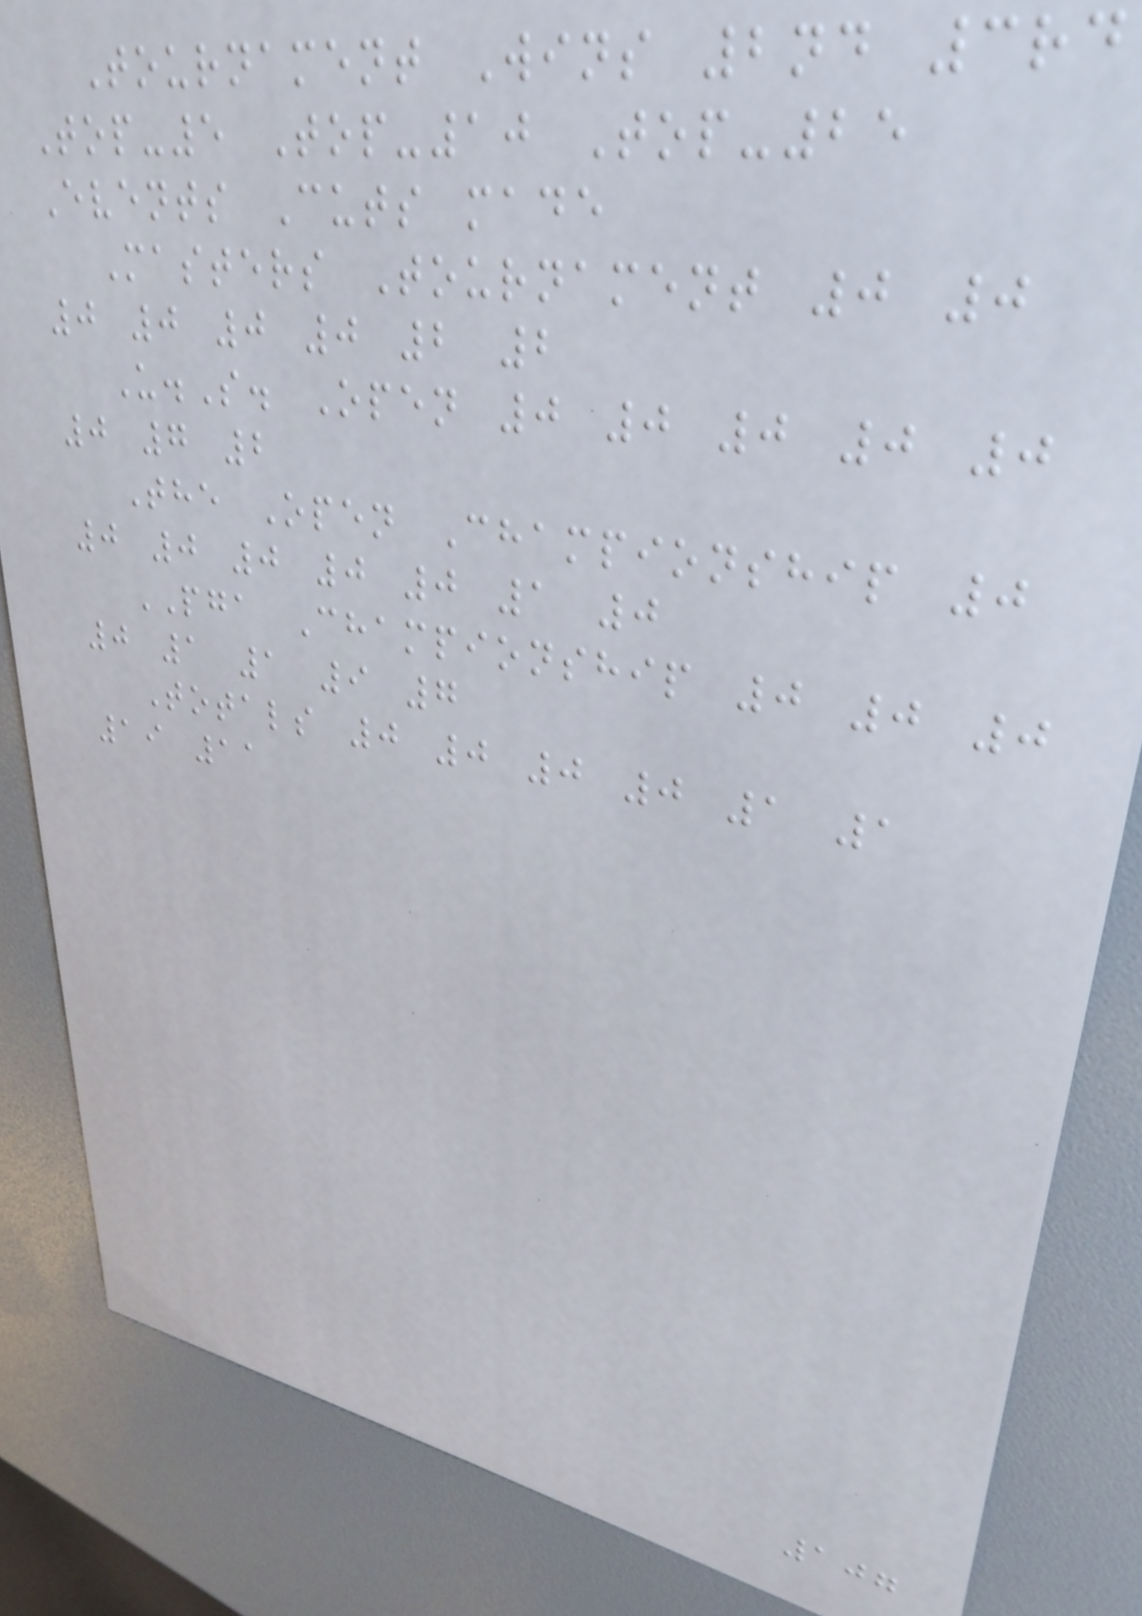Tournament Wins 2nd 3rd
Top-5 Top-10 Top-25
Events Cuts made
Masters Tournament 0 0
0 0 0 0 2 2
U.S. Open 0 0 0 0 0
0 7 2
The Open Championship 0
0 0 0 0 0 1 0
PGA Championship 0 0 0
0 1 1 9 7
Totals 0 0 0 0 1 1
19 11
107
